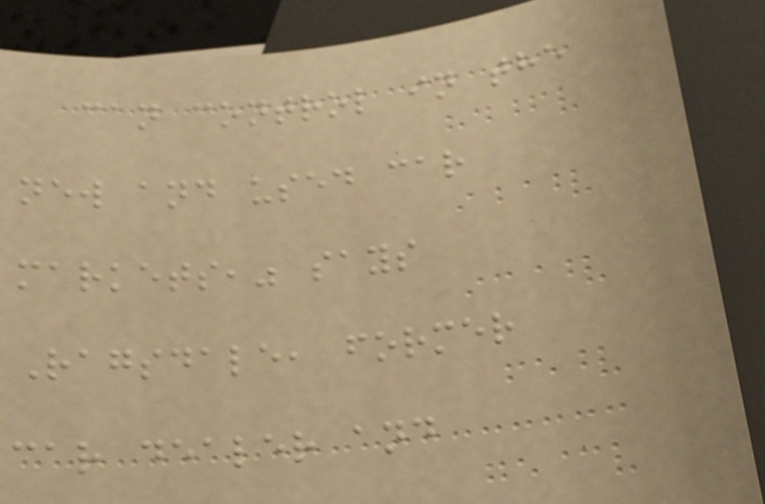can control in the
new and used car
markets," says
Ragsdale, former
car dealer and
